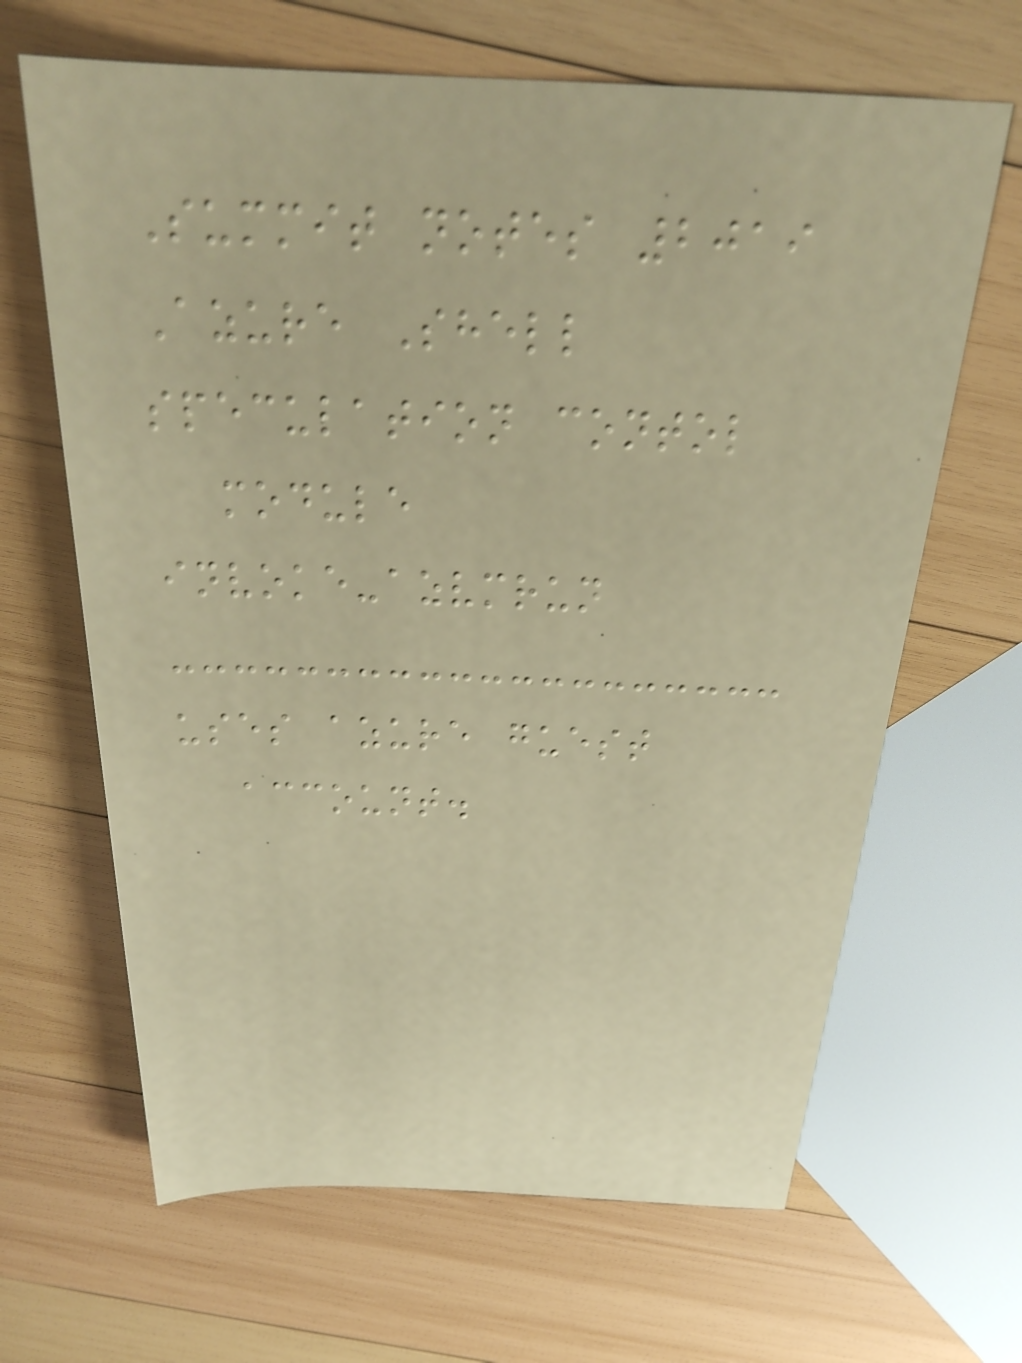Summit notes 2019
Azure Shell
speculation contol
module
invoke-azvmrun
uses azure guest
account.
